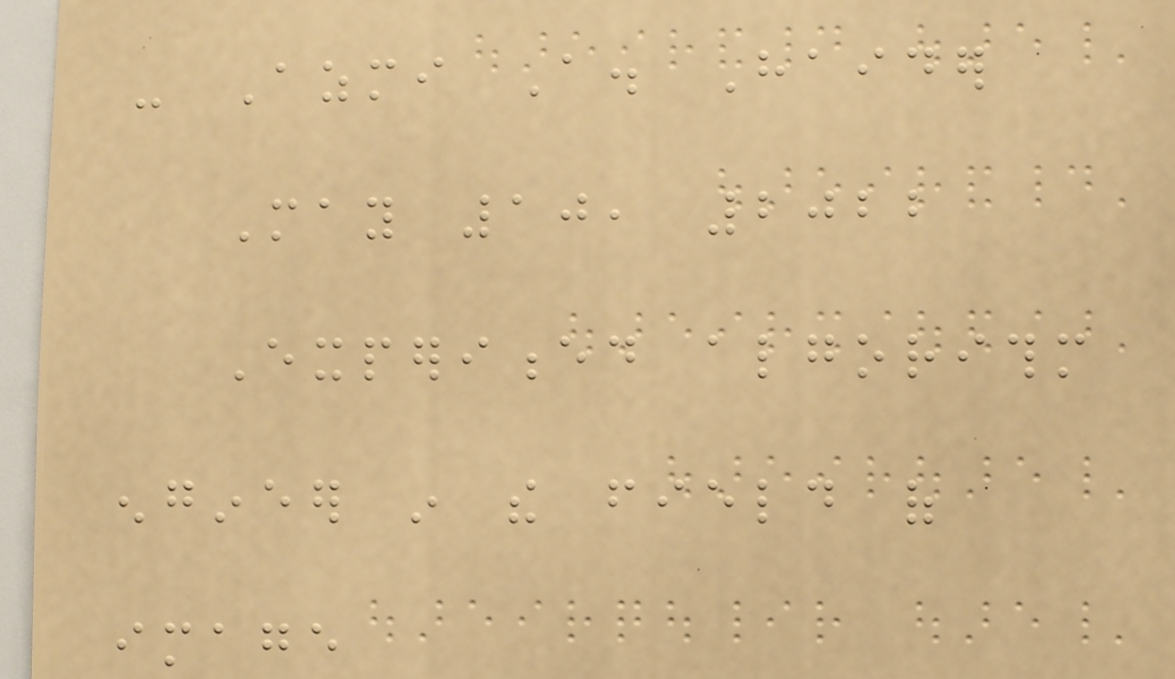- Azmi A. Haider
May 10, 2022
Experienced algorithm
engineer in the field of
image
